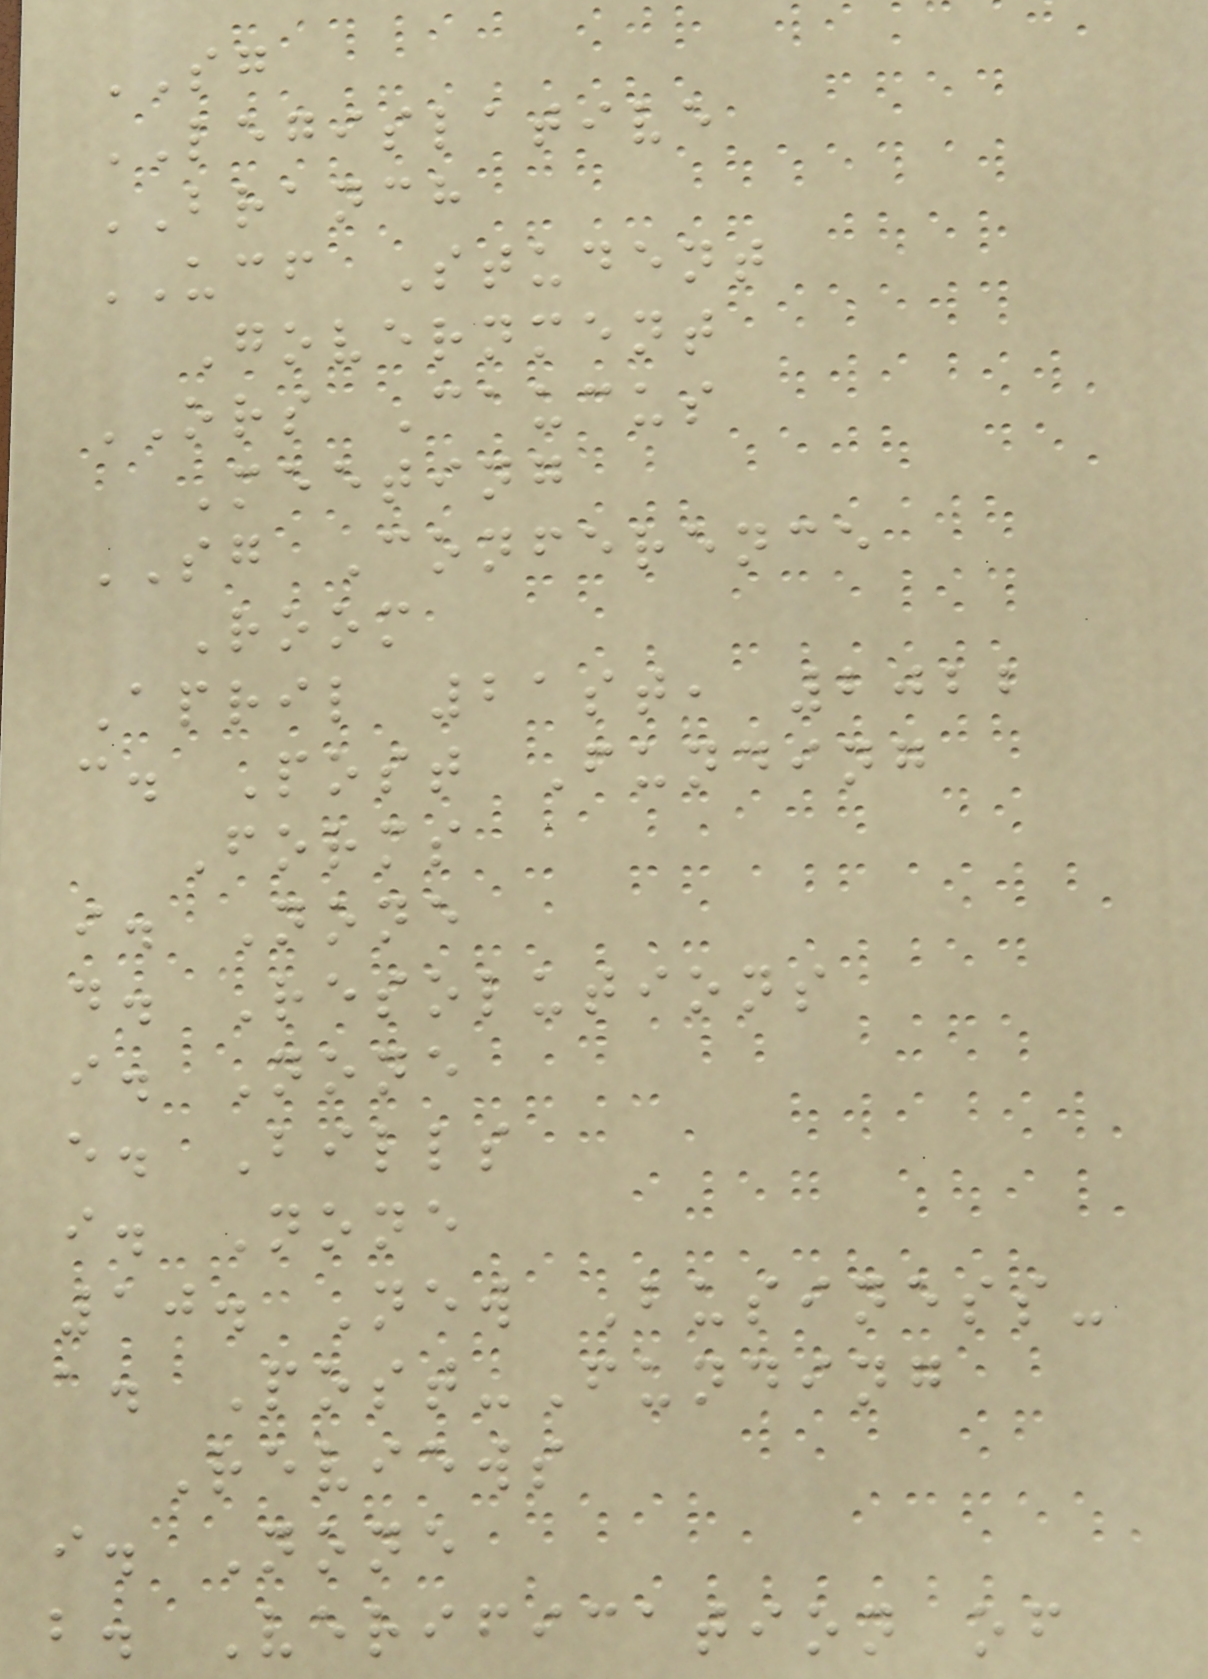SG
LEGISLATIVE
BRANCH
UCF Student
Government
ORS Caucus
Meeting
SG Conference
Room
April 21st, 2022
c. Post Funding
Forms
i. None
d. Resolutions
i. None
e. Bills
i. None
10. New Business-
a. Post-Funding
Reviews
i. None
b. Verification of
